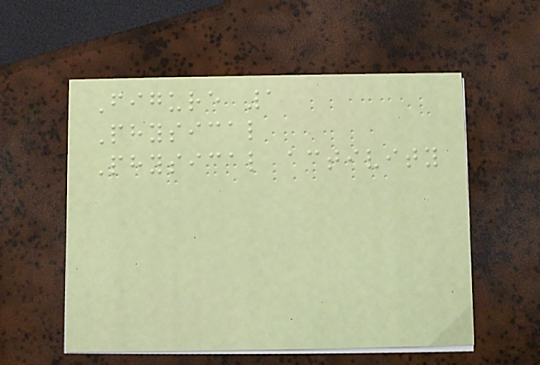Figure 1
Physical
Physical activity
